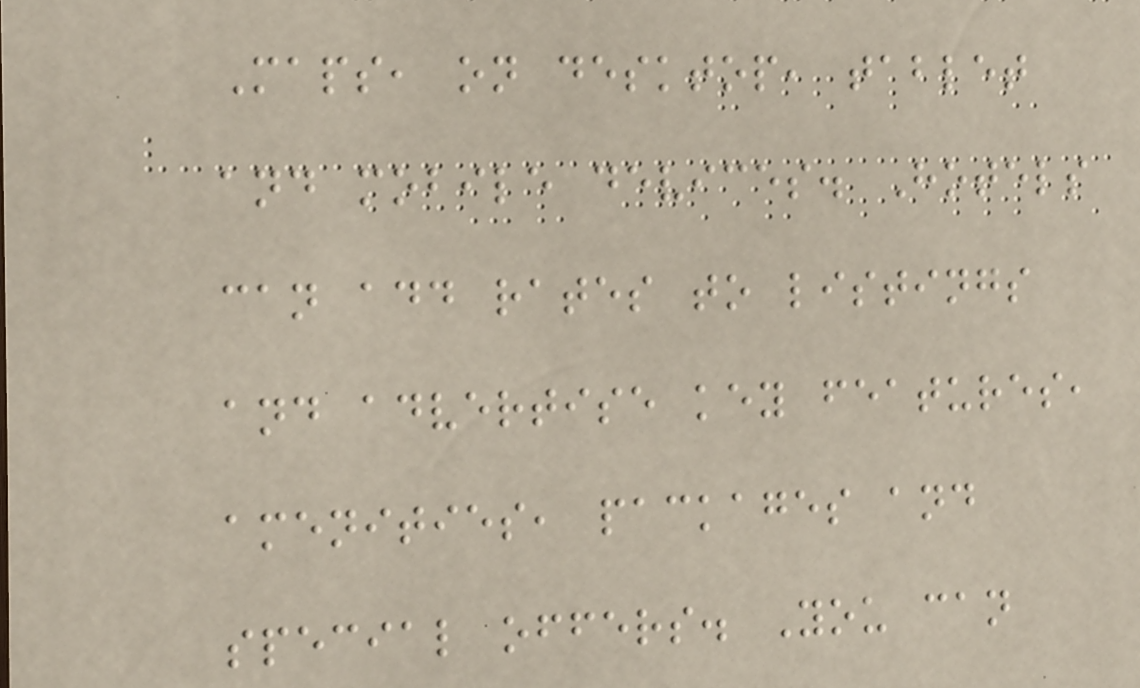Maps, on desktop, tablet
and mobile devices. Hotels
can add rates to listings
and advertise key features,
amenities, packages and
special offers. You can
